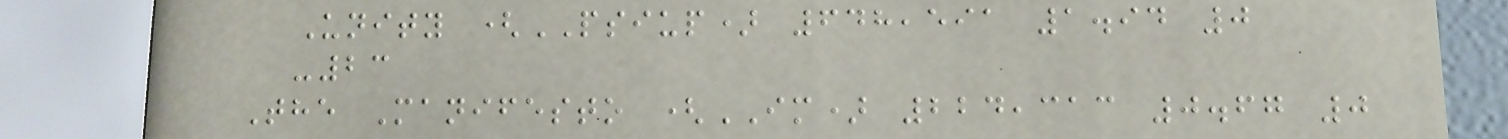Unity (PSIUP) 648,591 1.94 0
-23
The Manifesto (IM) 224,313 0.67 0
